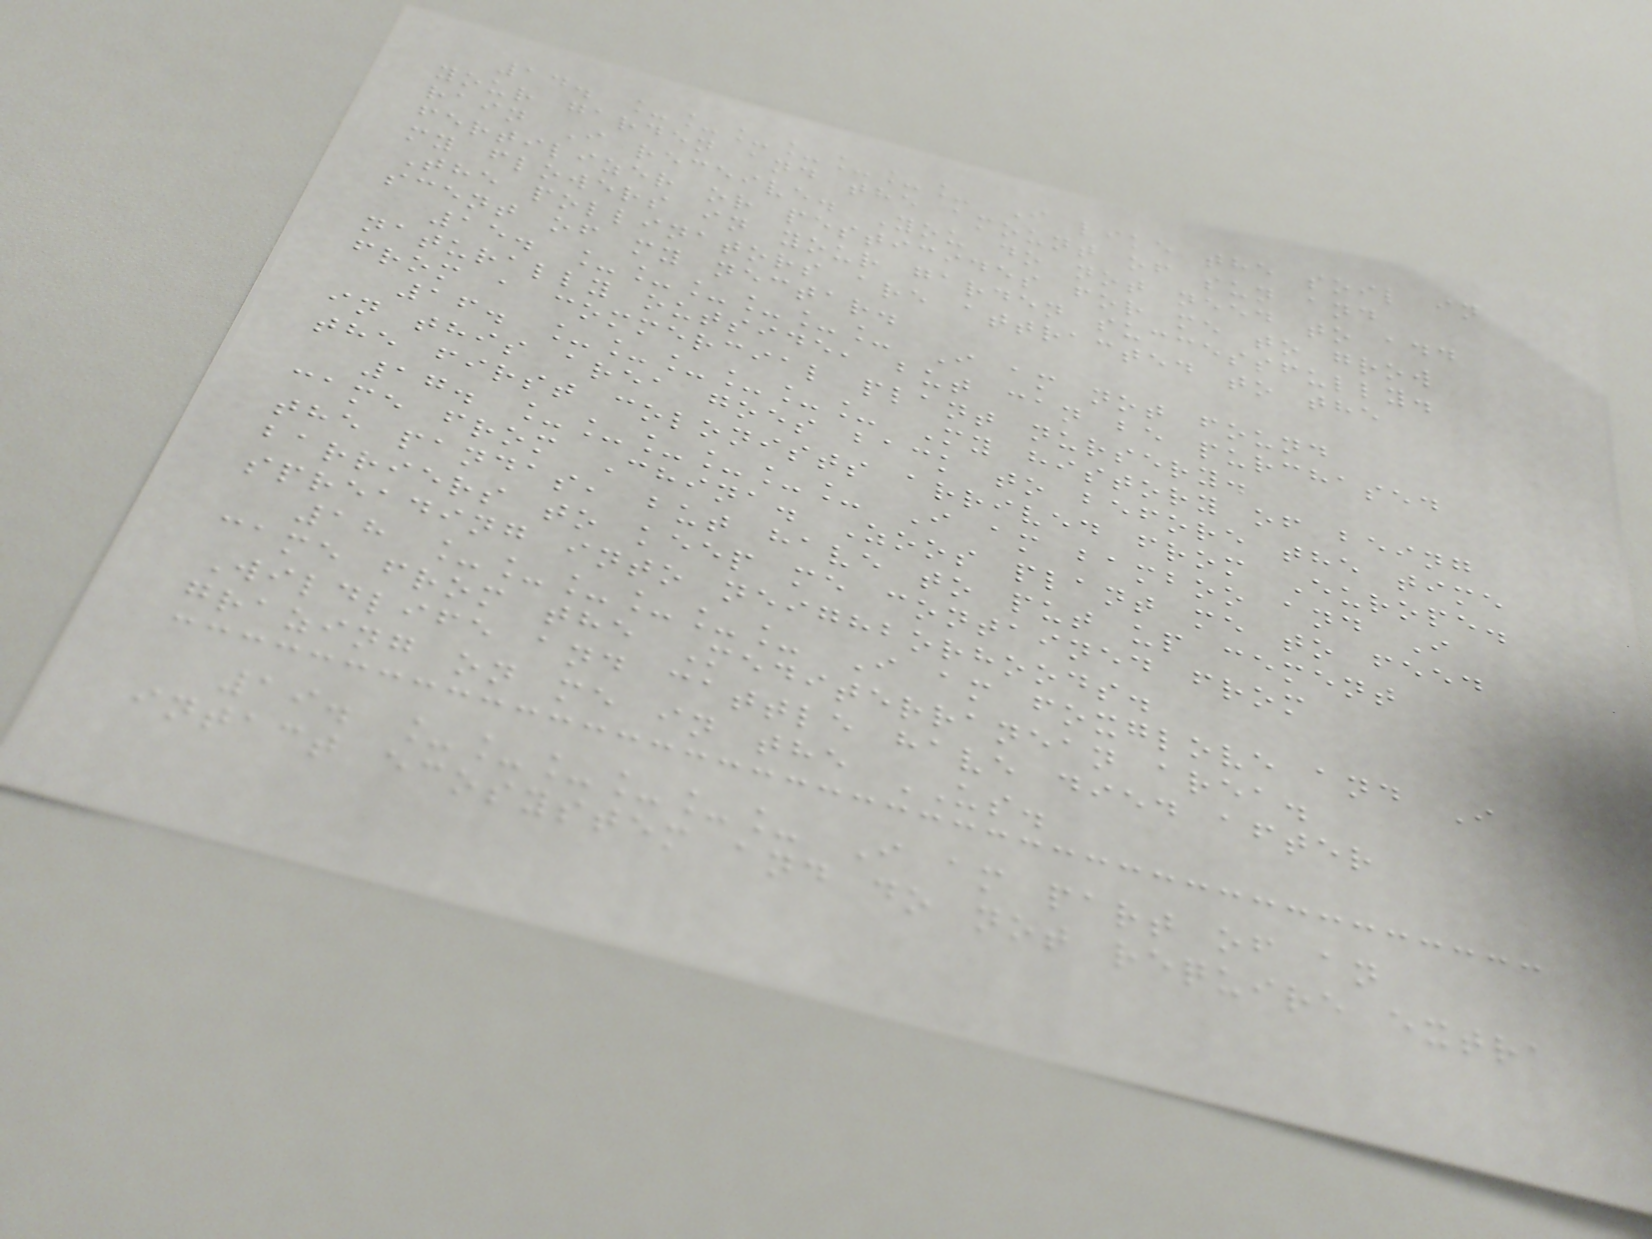14. _______ I like the soil in
your garden and the amount of sun and
rain I receive. You do not need to add
fertilizer or pesticides for me to grow
my flowers in your garden successfully.
The pollinators are attracted to the
scent of my nectar.
15. ______ I am not found
naturally outside, but can be purchased
from a commercial plant nursery.
16. ______ My history of being
in this area goes back to before the time
the first colonists arrived from Europe.
17. ______ I am bamboo and I
came from China. Zoos plant me to feed
the pandas, but have to put up cement
barriers to keep me contained from
spreading into neighborhoods.
18 ______ I am foxglove and I
came from the Mediterranean area.
Wildlife and cattle have died after
grazing on me in the US.
19. ______ I am part of an
intact ecosystem and do not require extra
